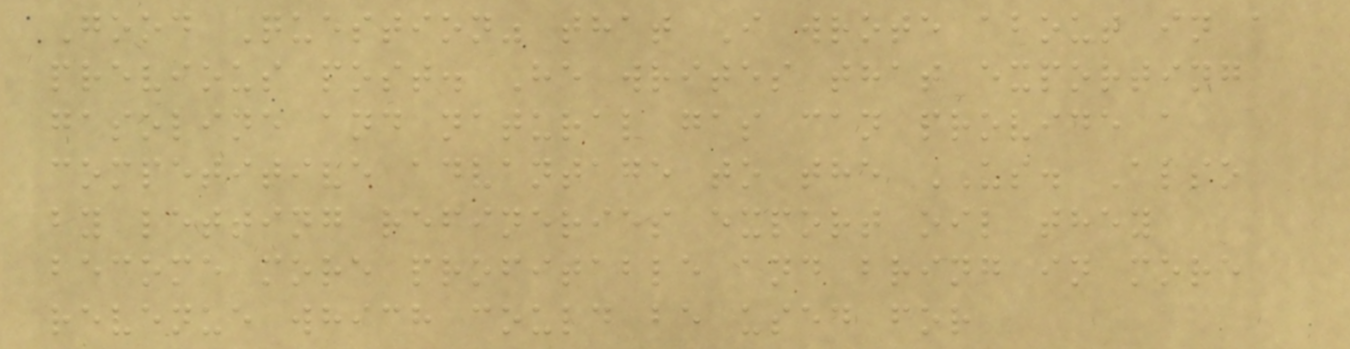Good Question" that I wrote about in a
previous post. He writes that exporting
gasoline and natural gas can provide a
competitive advantage to the US. Also
by letting refineries export oil they
become more profitable and bring in more
revenue which could be used for
